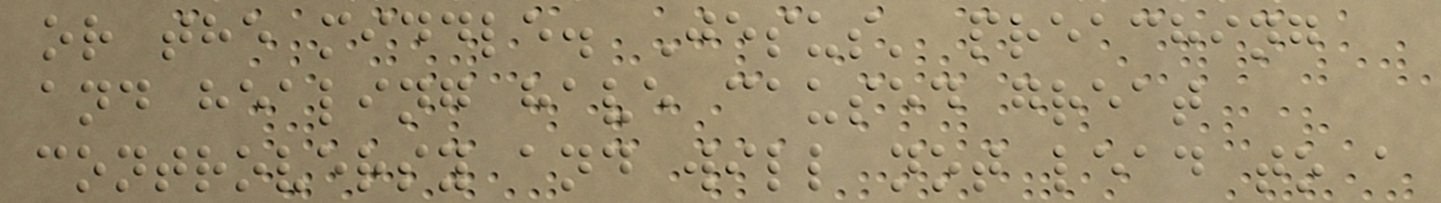or the middle. Jesus' preaching
and healing have caused great
controversy and will not lead to a
